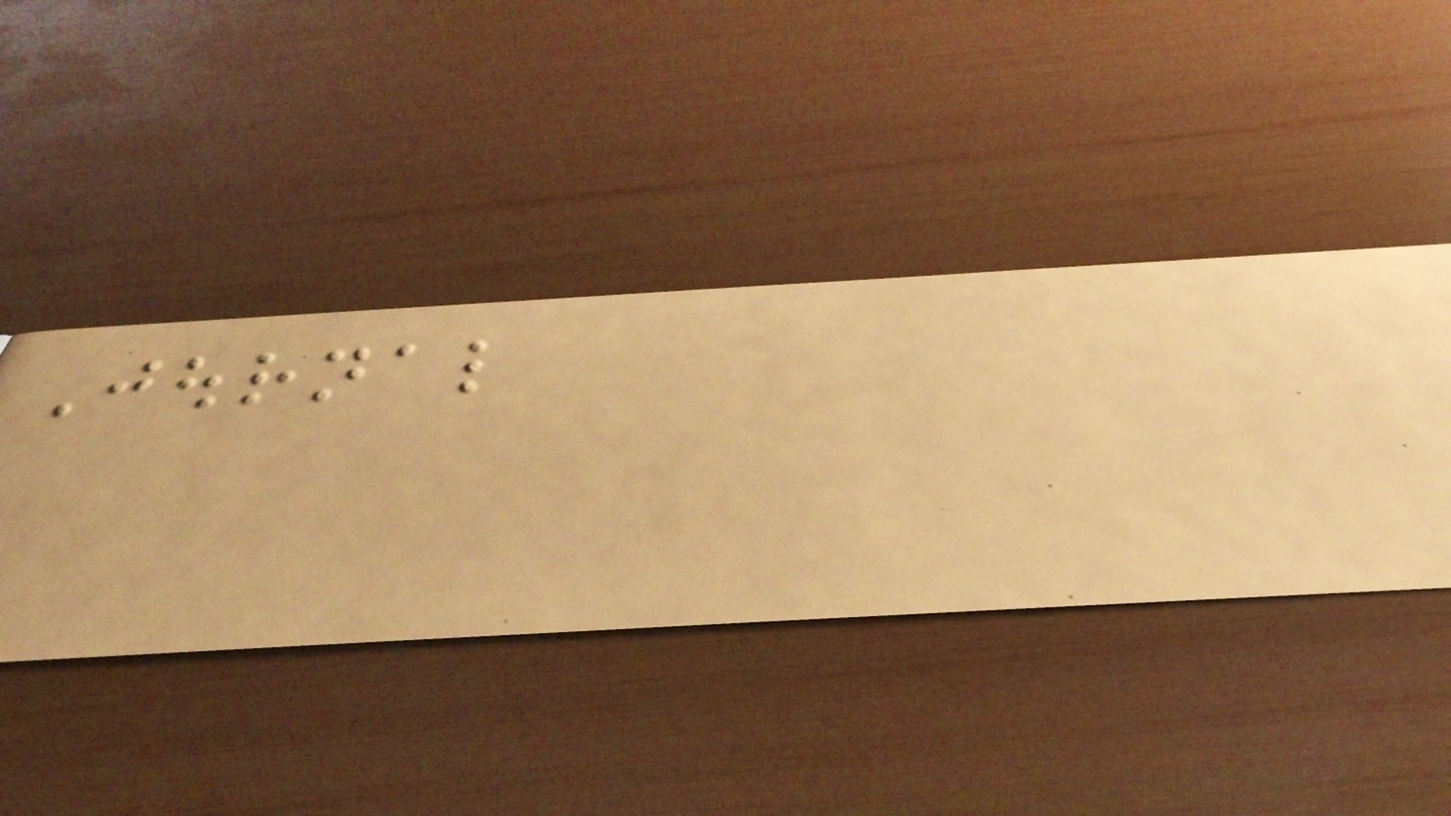Journal
